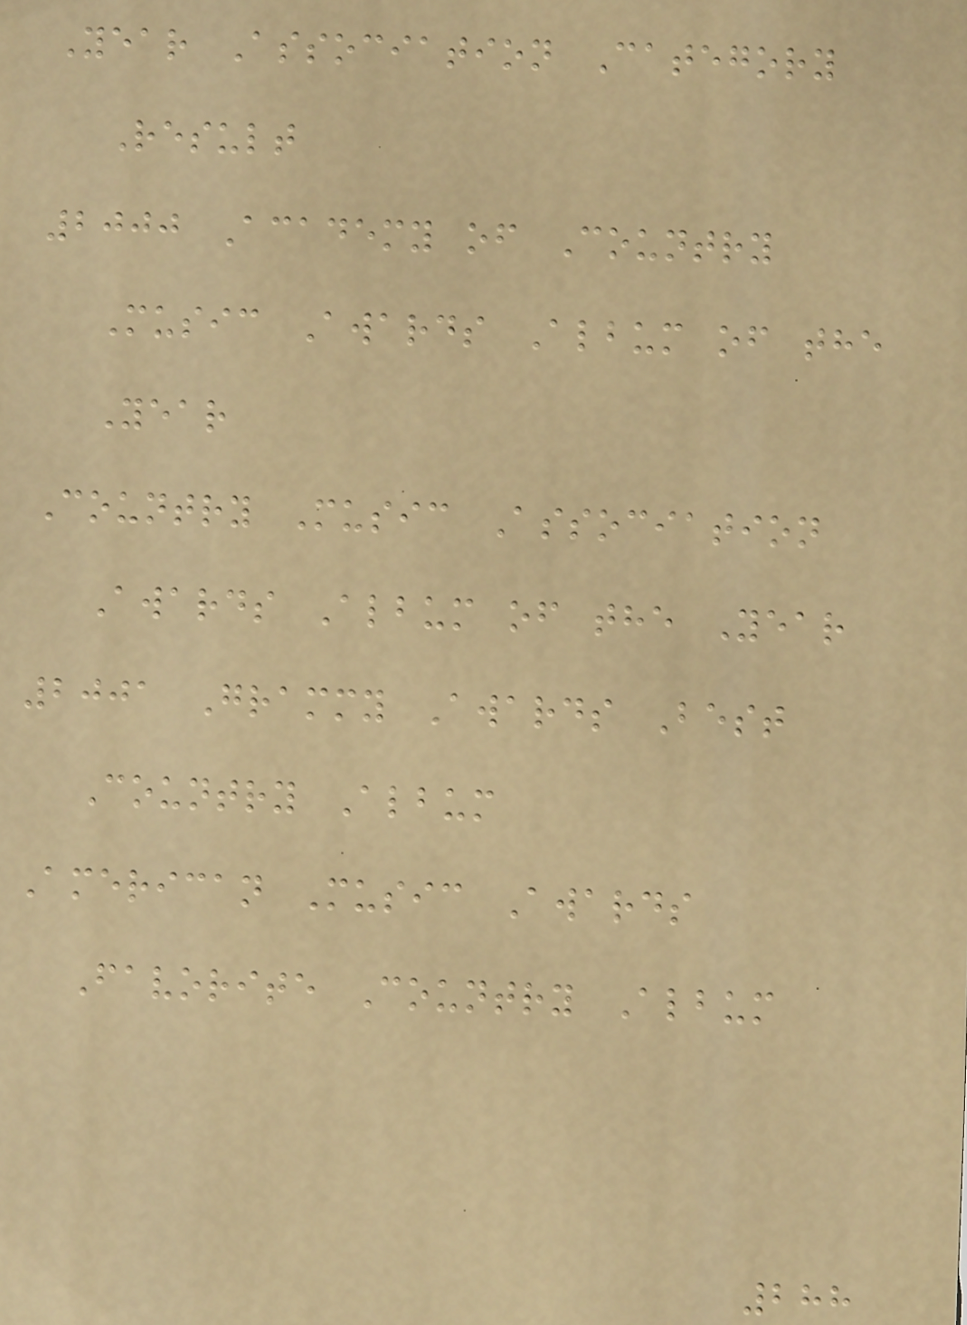Year Association Category
Result
2000 Academy of Country
Music Awards Album of the
Year
Country Music Association
Awards Album of the Year
2001 Grammy Awards Best
Country Album
American Music Awards
Favorite Country Album
288
